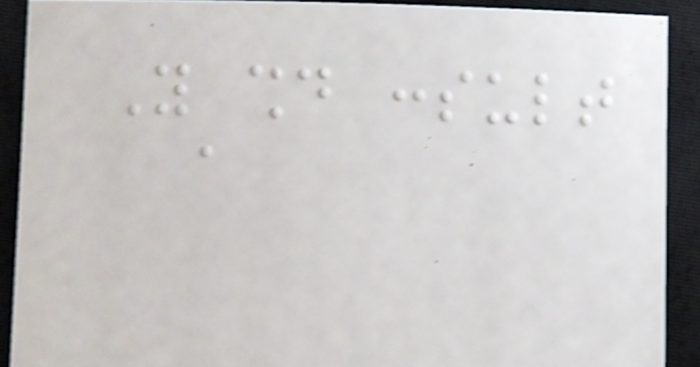You should consult
a
